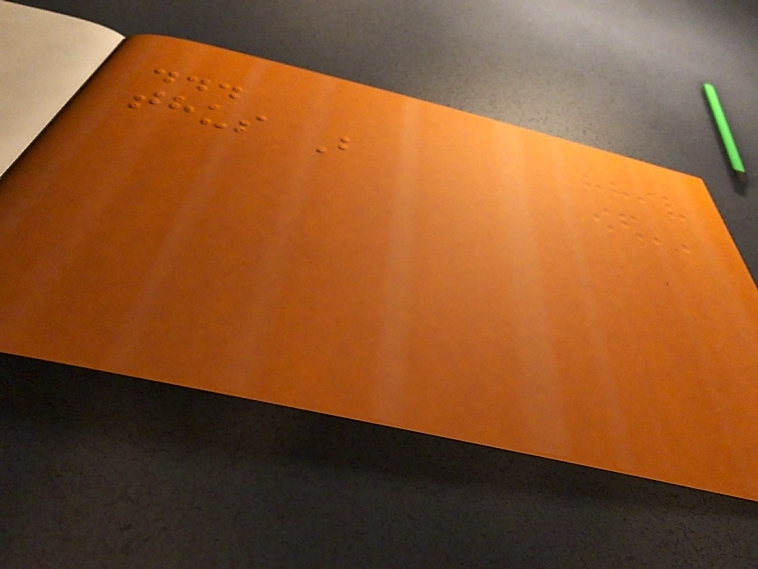...
thus B
